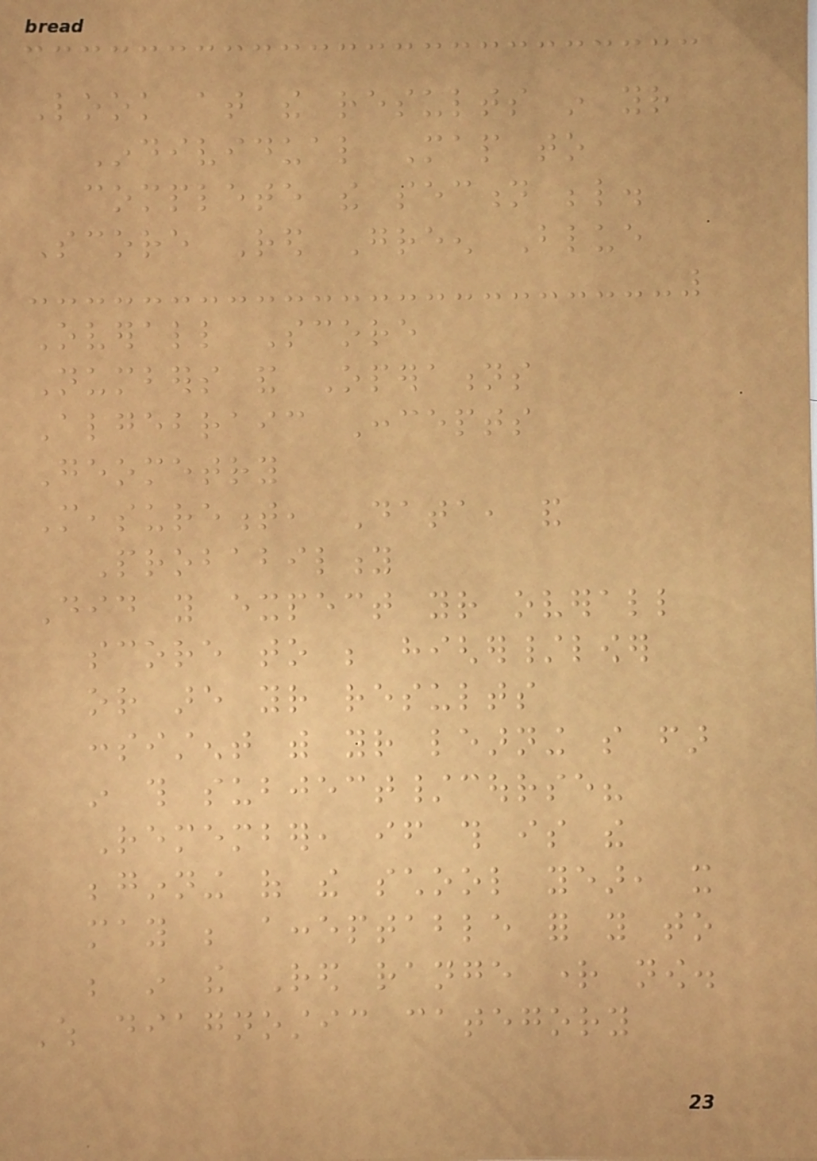Look at the results in your
Individual Map to
complete the section below.
Score Red Green Blue
Overall Score
Numbers and Operations
Algebraic Concepts
Geometry
Measurement, Data, and
Probability
Did you expect your overall
score to be higher/lower
or are your results
consistent with your learning so far
in this subject/course?
Remember, if this is the
beginning of the school year, it
may be acceptable for you to
be in the Red range right now.
Which diagnostic category
